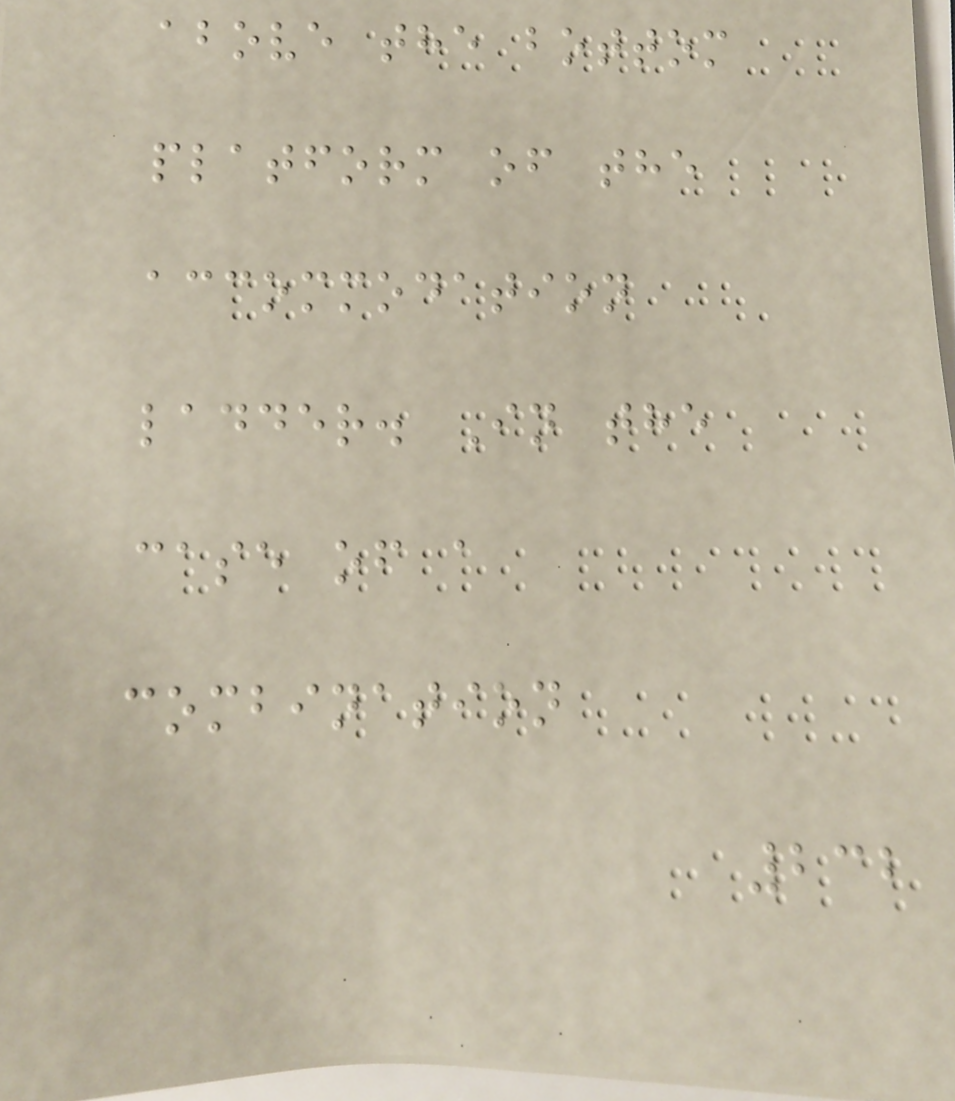above the bottom
platform of the
accommodation
ladder. In the
case of a
combination
232
